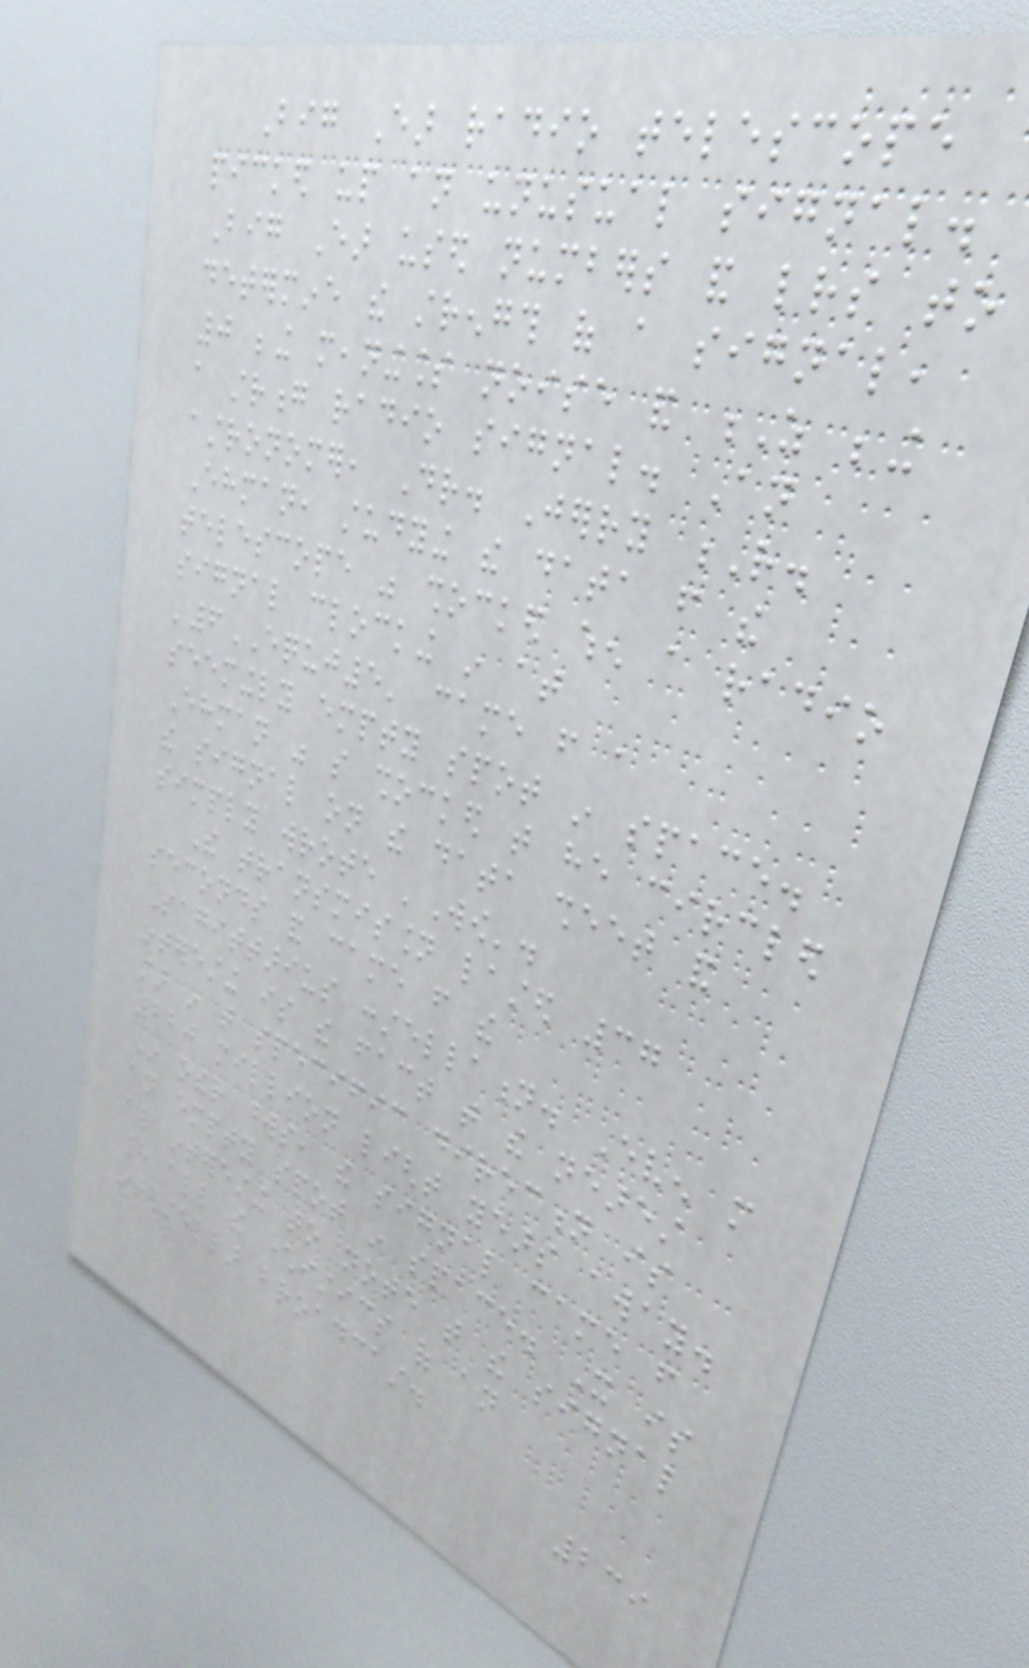Big Ear radio telescope
picked up an unusual signal.
Big Ear used numbers and letters to
determine the strength of a signal,
0 being meaningless noise and Z being
a strong radio signal. An
astronomer, Dr. Jerry R.
Ehman, studying the data from the
telescope was shocked when a radio
signal clocking in at
'6EQUJ5' came from a
seemingly empty spot in space.
Ehman was so shocked that he circled
the signal on the data sheet and
simply wrote 'Wow'.
The transmission lasted 37
seconds and came from the
Sagittarius constellation. Even more
interesting is the fact that the nearest
star in that specific direction is
220 million light years away.
In other words, the signal came from
an empty spot in space. It is
also interesting to note that the signal
had all the characteristics of an
interstellar broadcast.
239
